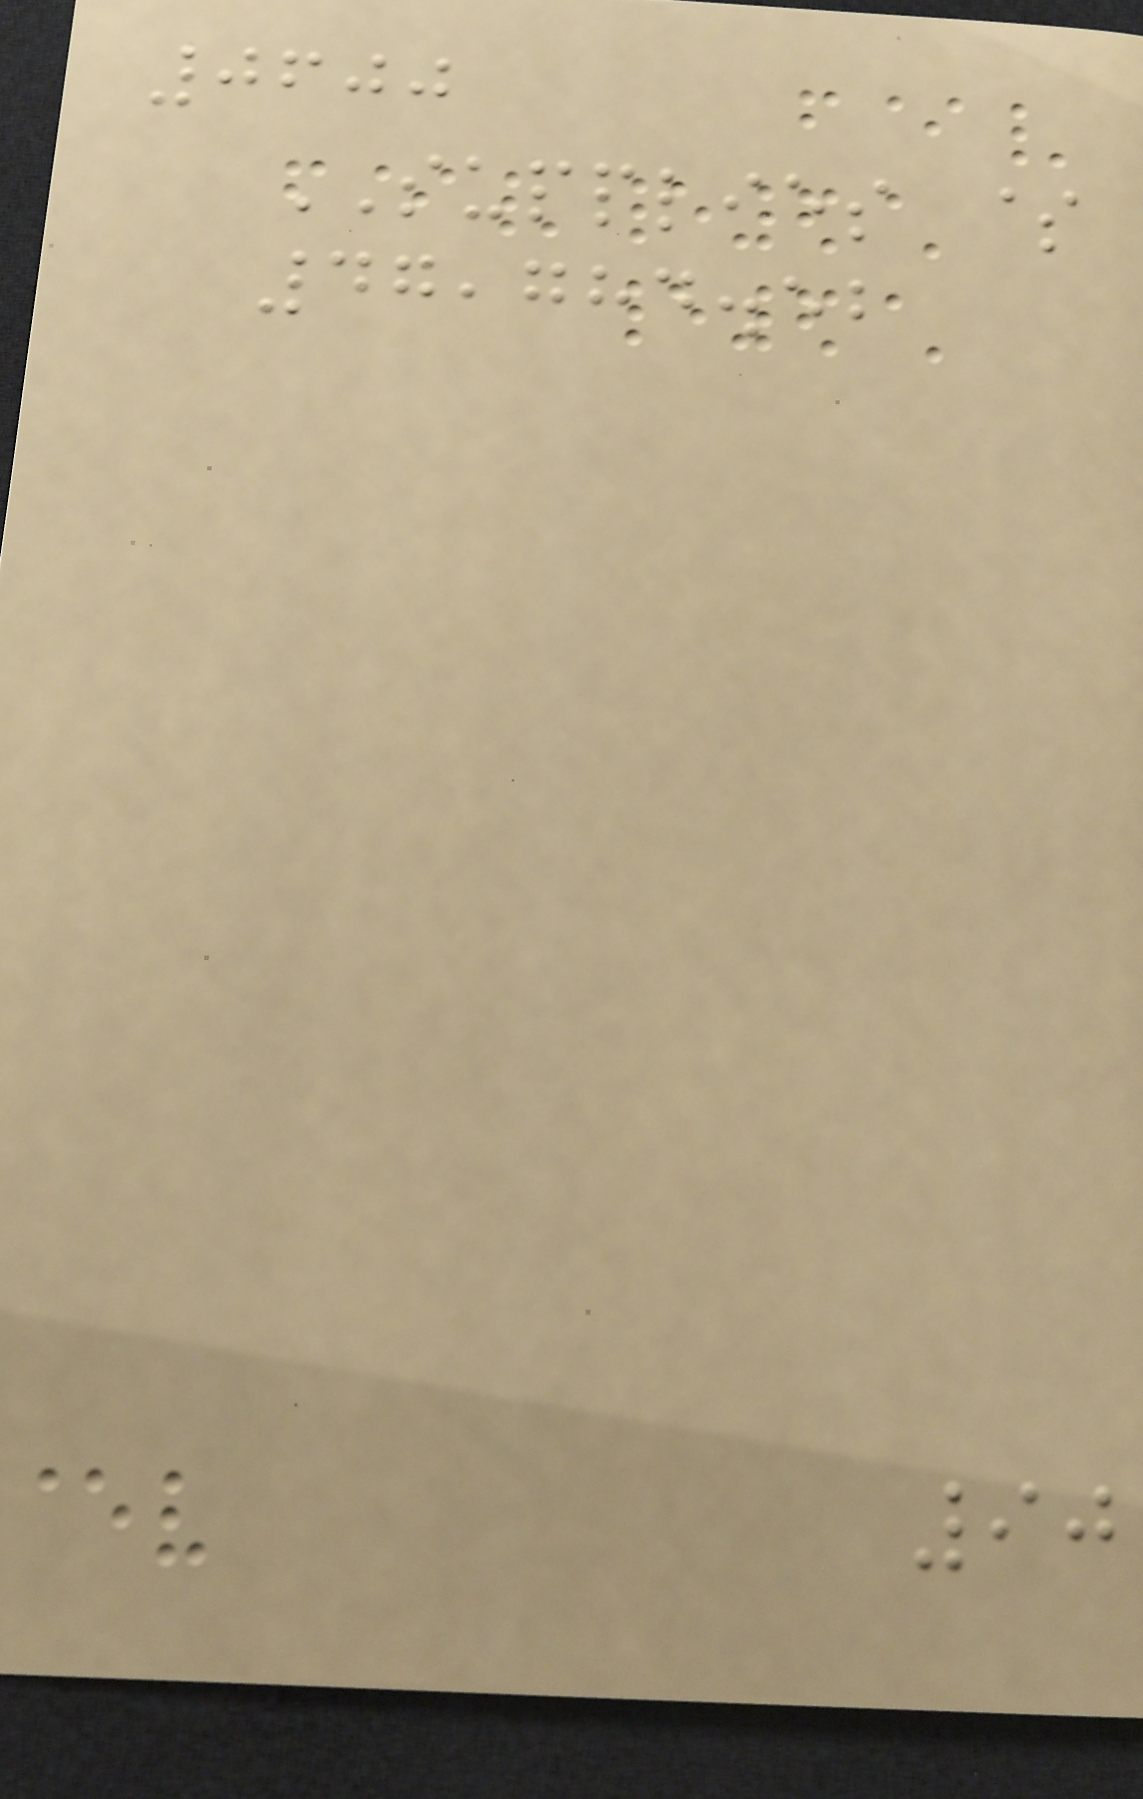0600
SUPPLIES $
47,784.52
90
